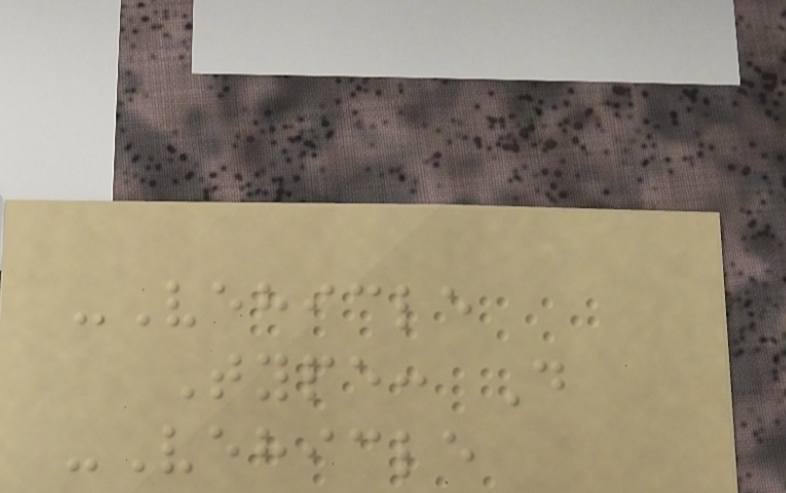-Vehicle
Type: D
-Vehicle
